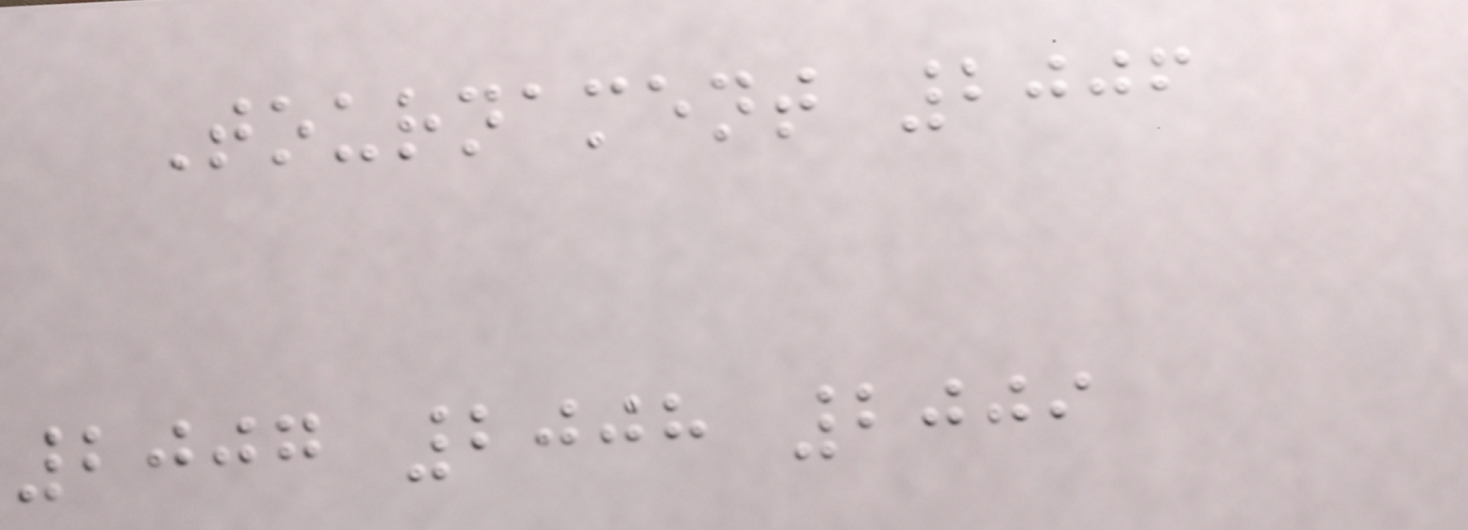Tournament 2006
2007 2008 2009
